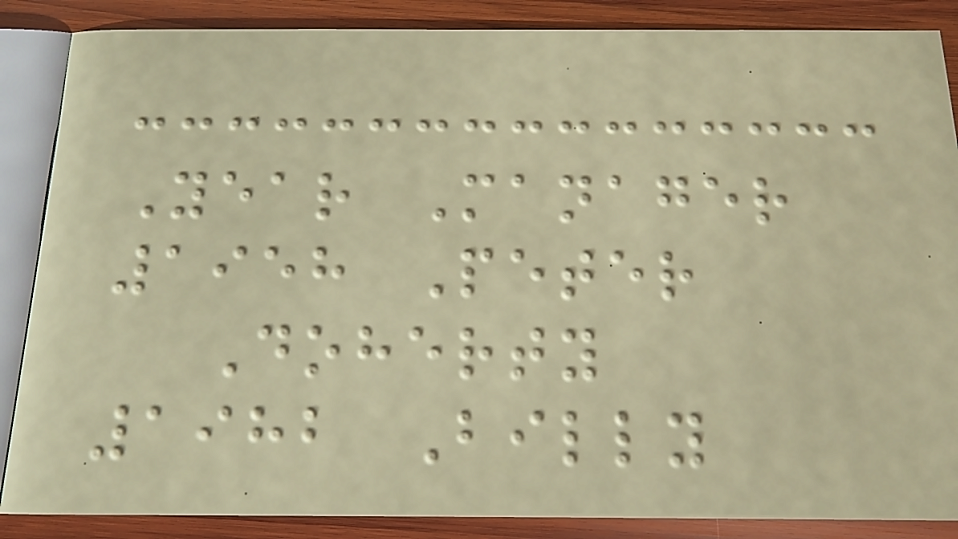Year Manager
1958 Peter
Doherty
1982 Billy
